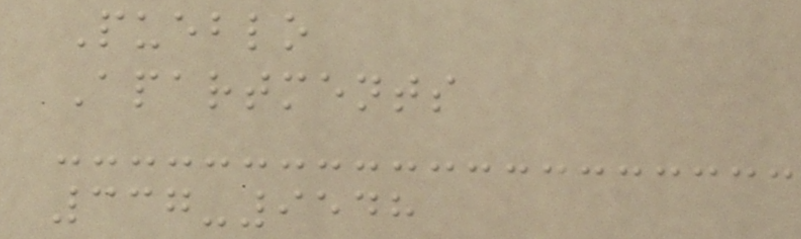Pueblo
Apartments
337-9548
